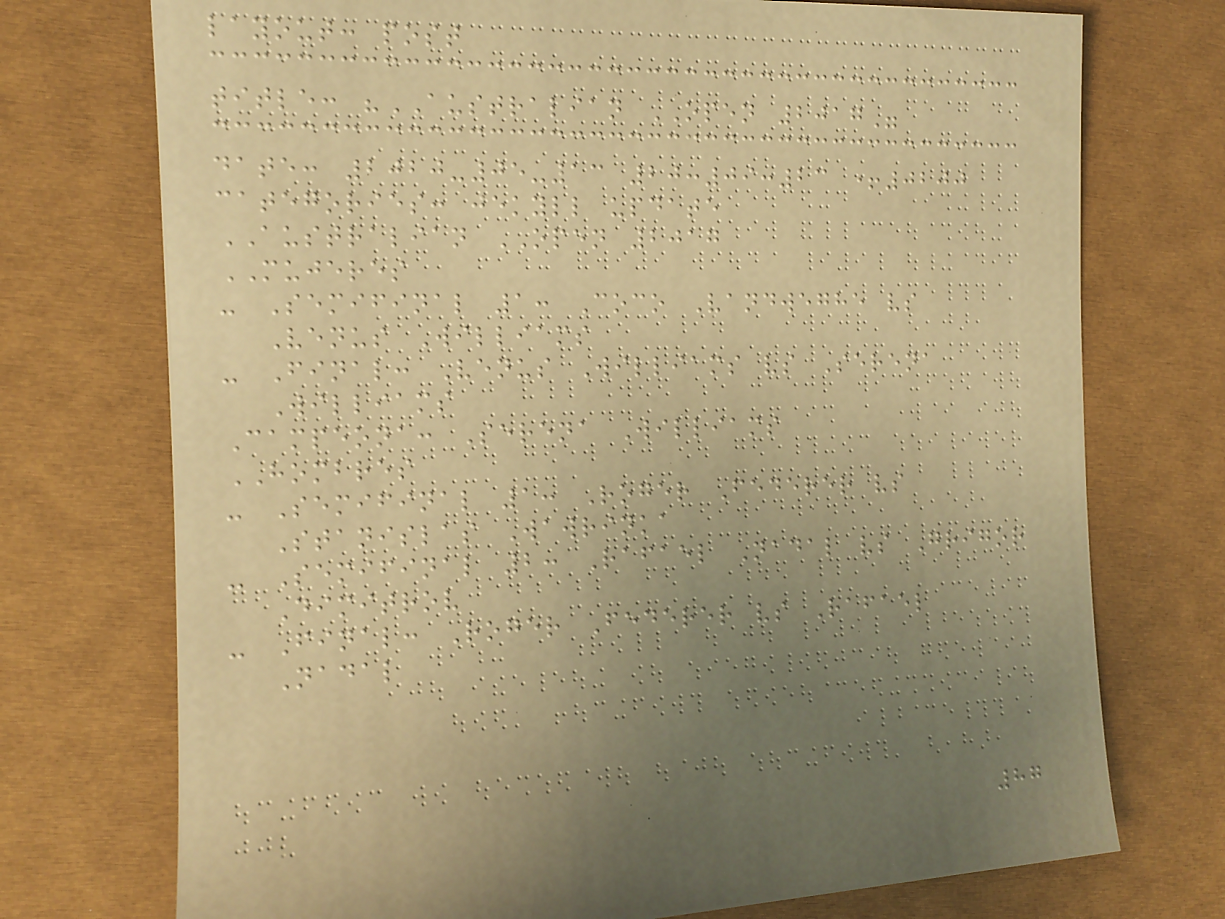layout: post
title: "AUSTRALIAN OPEN 2017"
date: 2020-05-13 20:09:23 +0200
categories: jekyll update
AUSTRALIAN OPEN 2017
MUJERES
- Semifinal 1: Coco Vandweghe vs
Venus Williams
- Final: Venus Williams vs Serena
Williams
Campeona: Serena Williams
HOMBRES
- Semifinal 1: Roger Federer vs
Stanislas Wawrinka
- Semifinal 2: Rafael Nadal vs Grigor
Dimitrov
- Final: Roger Federer vs Rafael
Nadal
87
